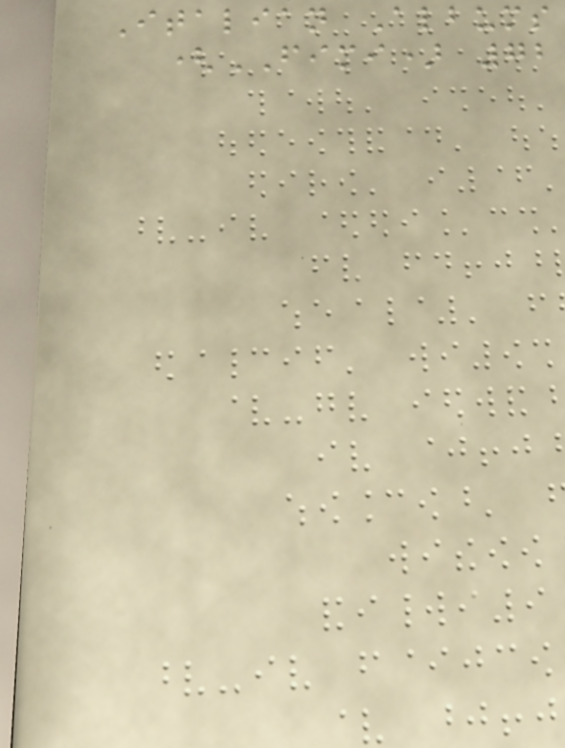Italian Albums
(FIMI) 72
